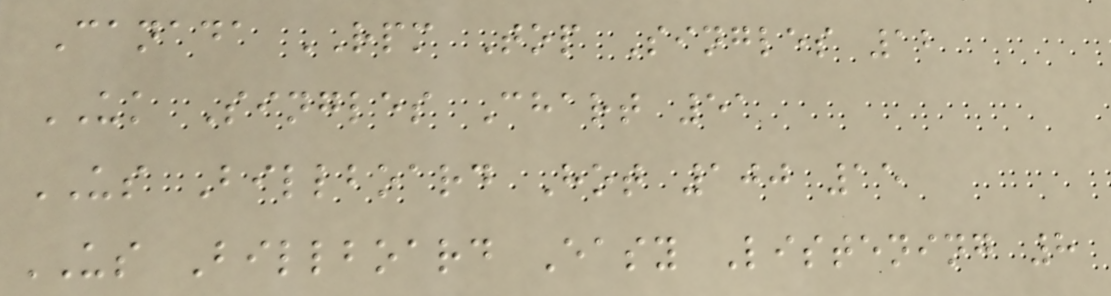Canada RPM Top Singles 12
UK Singles Chart 51
US Billboard Hot 100 15
US Billboard Easy Listening 8
